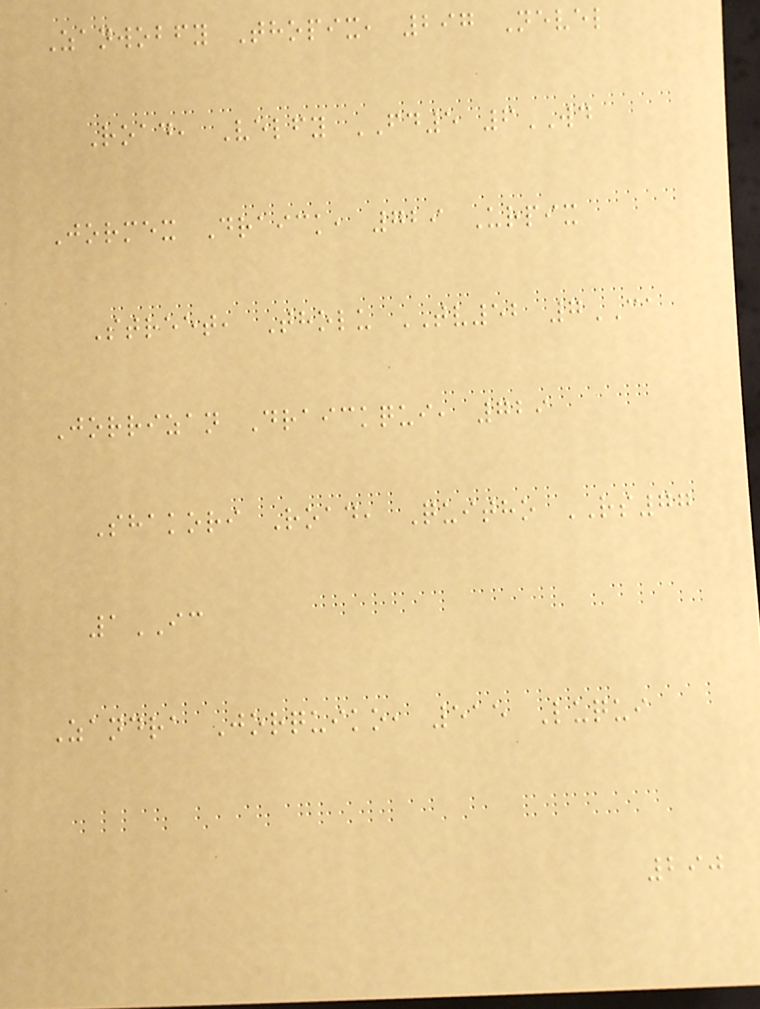Zanwobfy Thopix, 297 Nevel
Road, Velfy FD5 6WD
Jormex Draick, 729 Urpix
Street, Tholu TV52 7CA
Jorrizan Draickqui, 729
Shakori Road, Quitho RS77
1IC
Zandra Jorquiko, 515 Luqui
290
